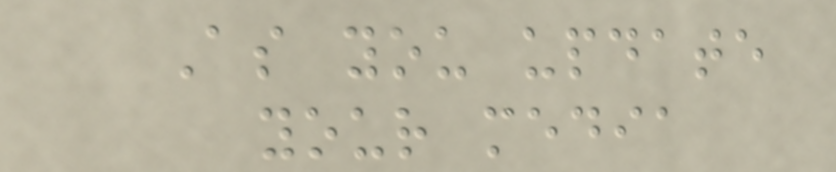As you update
your media
